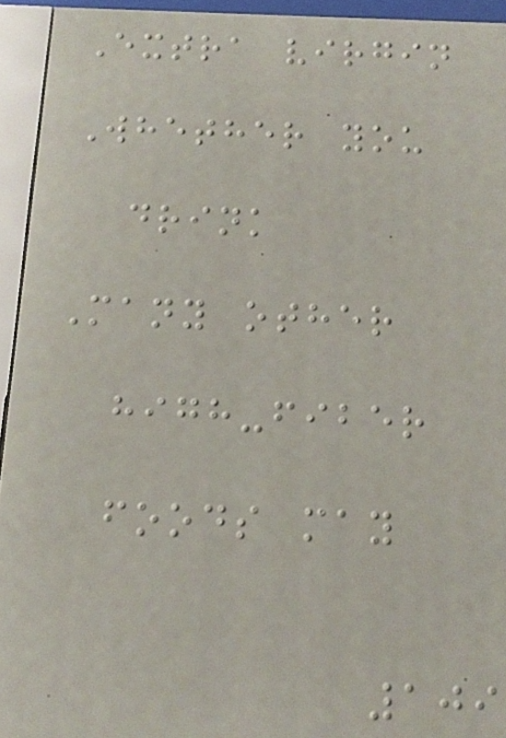Extra virgin
Whether you
drink
Many other
high-fiber
foods may
109
